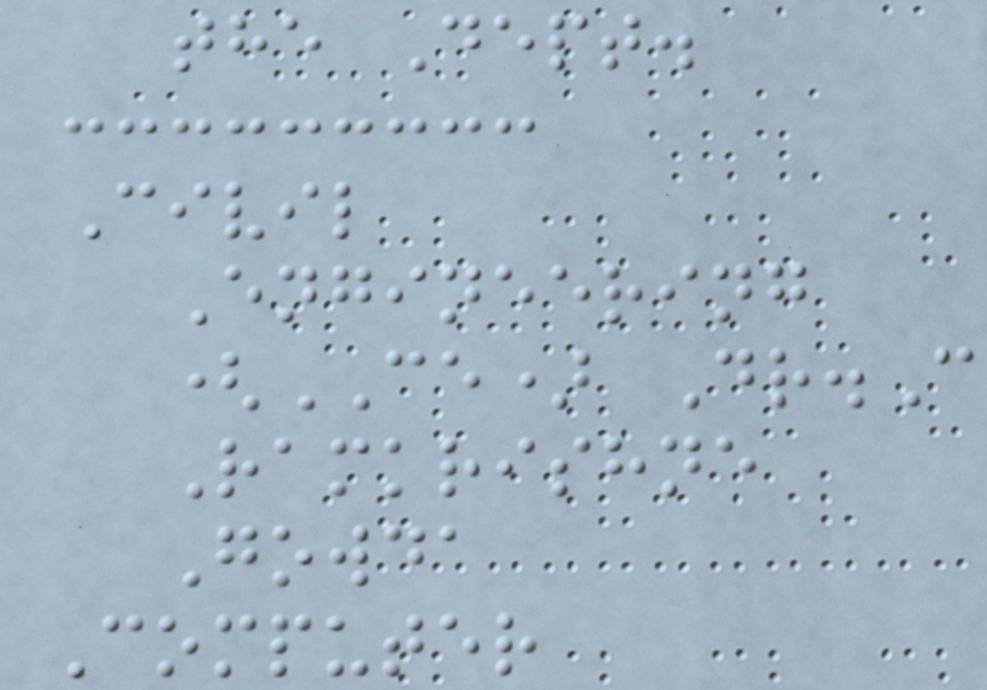the Dept.
Civil
Engineering
(CE) Dr.C
Ramkrishne
Gowda
Computer
